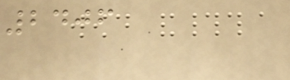2406
